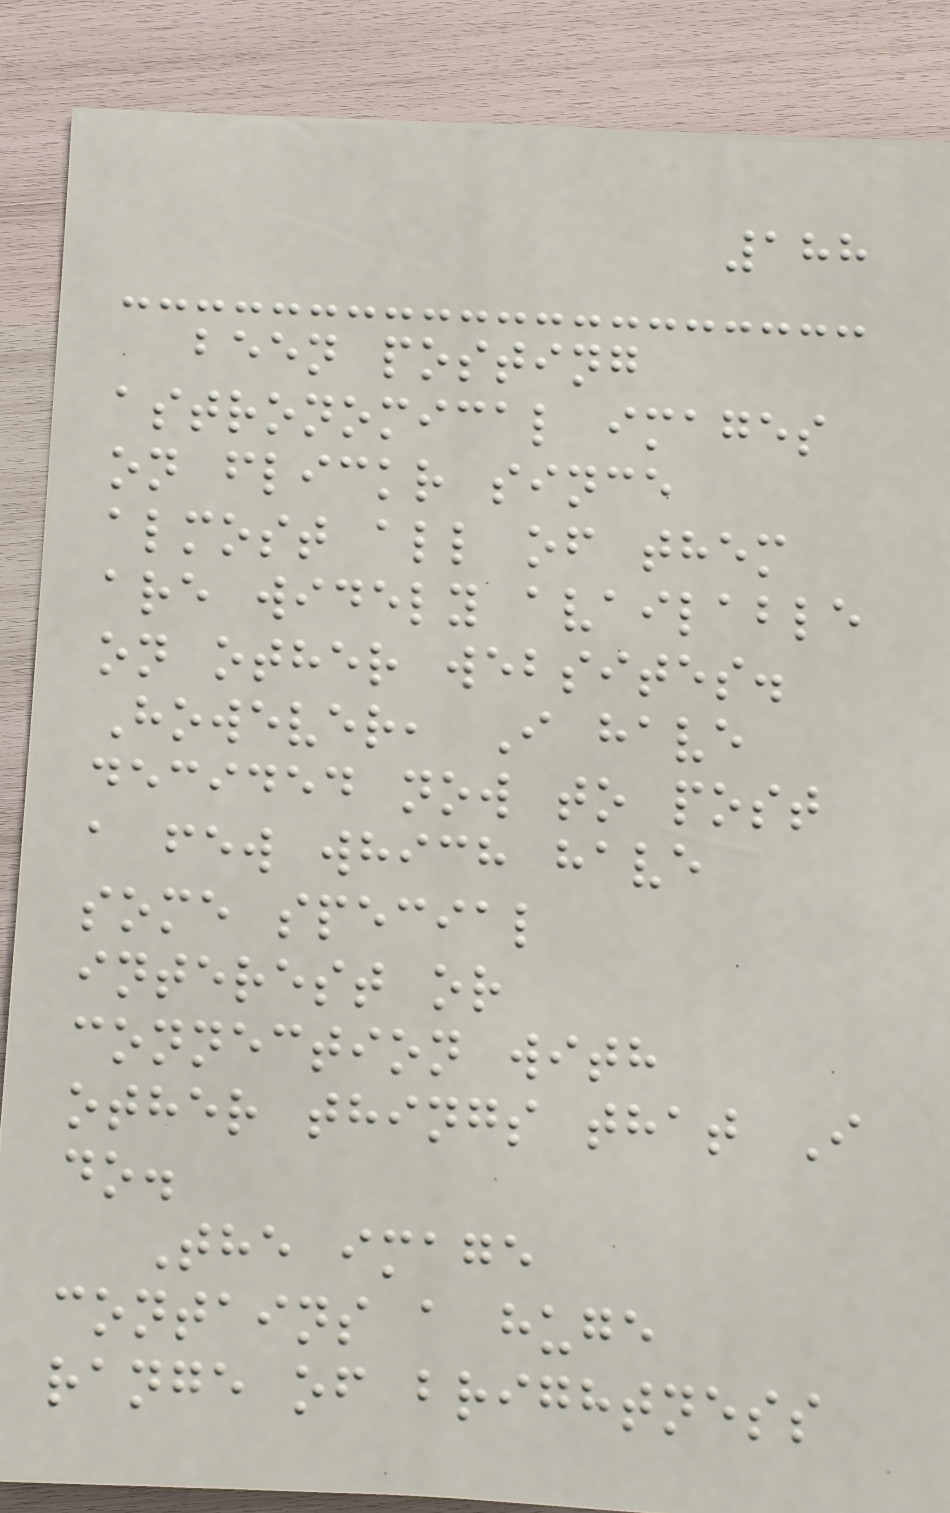188
been posting
astronomical images
on flickr since
almost all of them
are widely available
on other websites.
However, I have
decided now to post
a few which have
some special
interest or
connection with
other things that I
do.
The image
contains a huge
range of brightness
